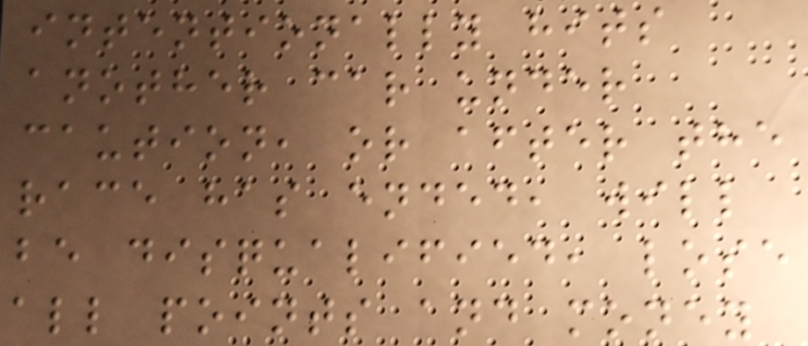intentionally hits
another car under
caution, or after the
race has ended, will
be disqualified, lose
all points and money
